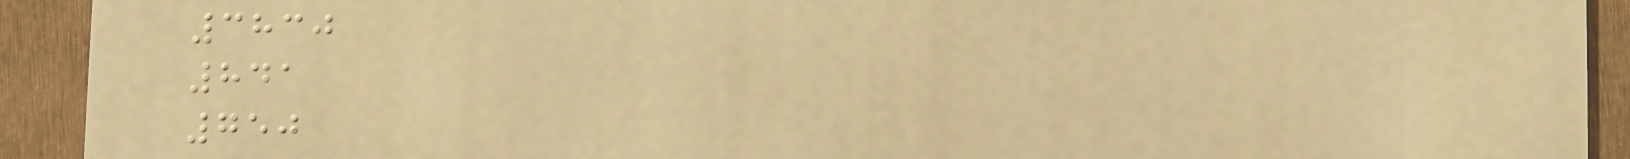3830
841
750
